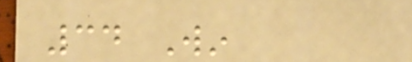34 Win
